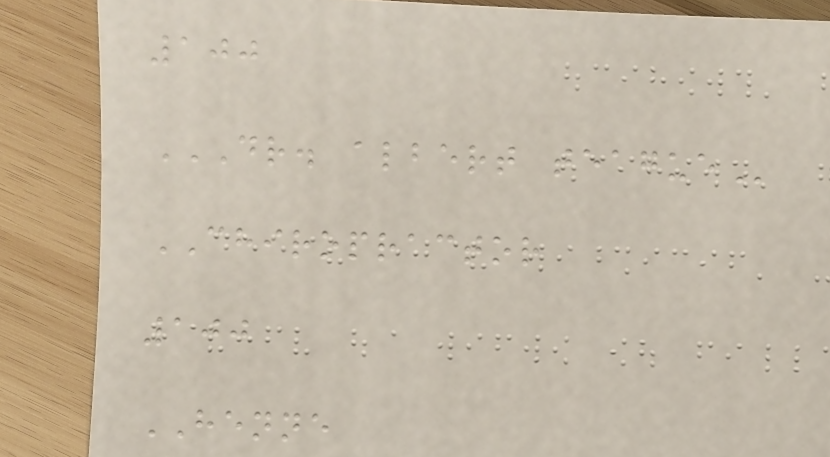100
DR. ALBERT TEAGUE
CHIROPRACTOR
100
HENNE
